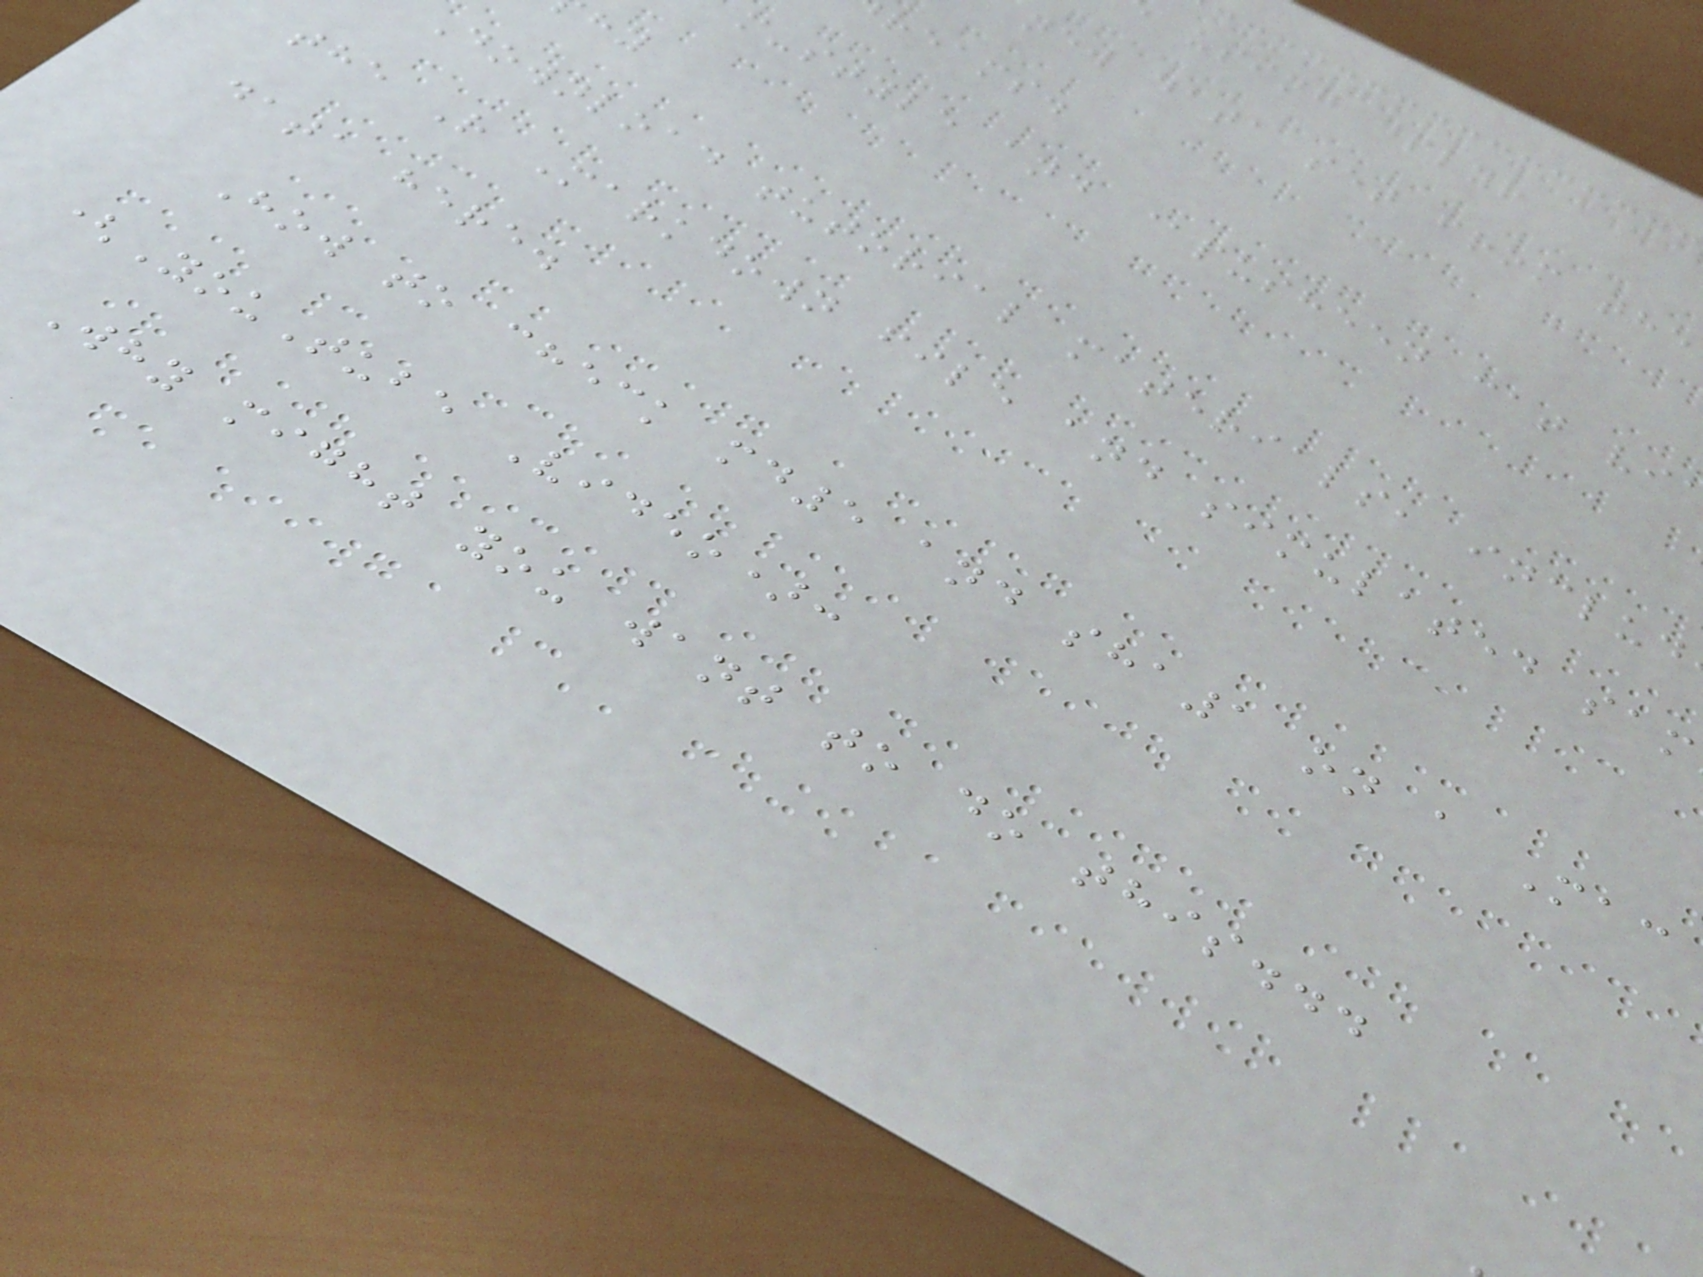using dplyr
new data set from the
reams.
m-style and @pusheen cat vi
Download tutorial materials, includ
the R Markdown file and simulated sam
data here.
How to check md5 and sha1 on a Mac
(YouTube Video):
Why might you want to do this...
